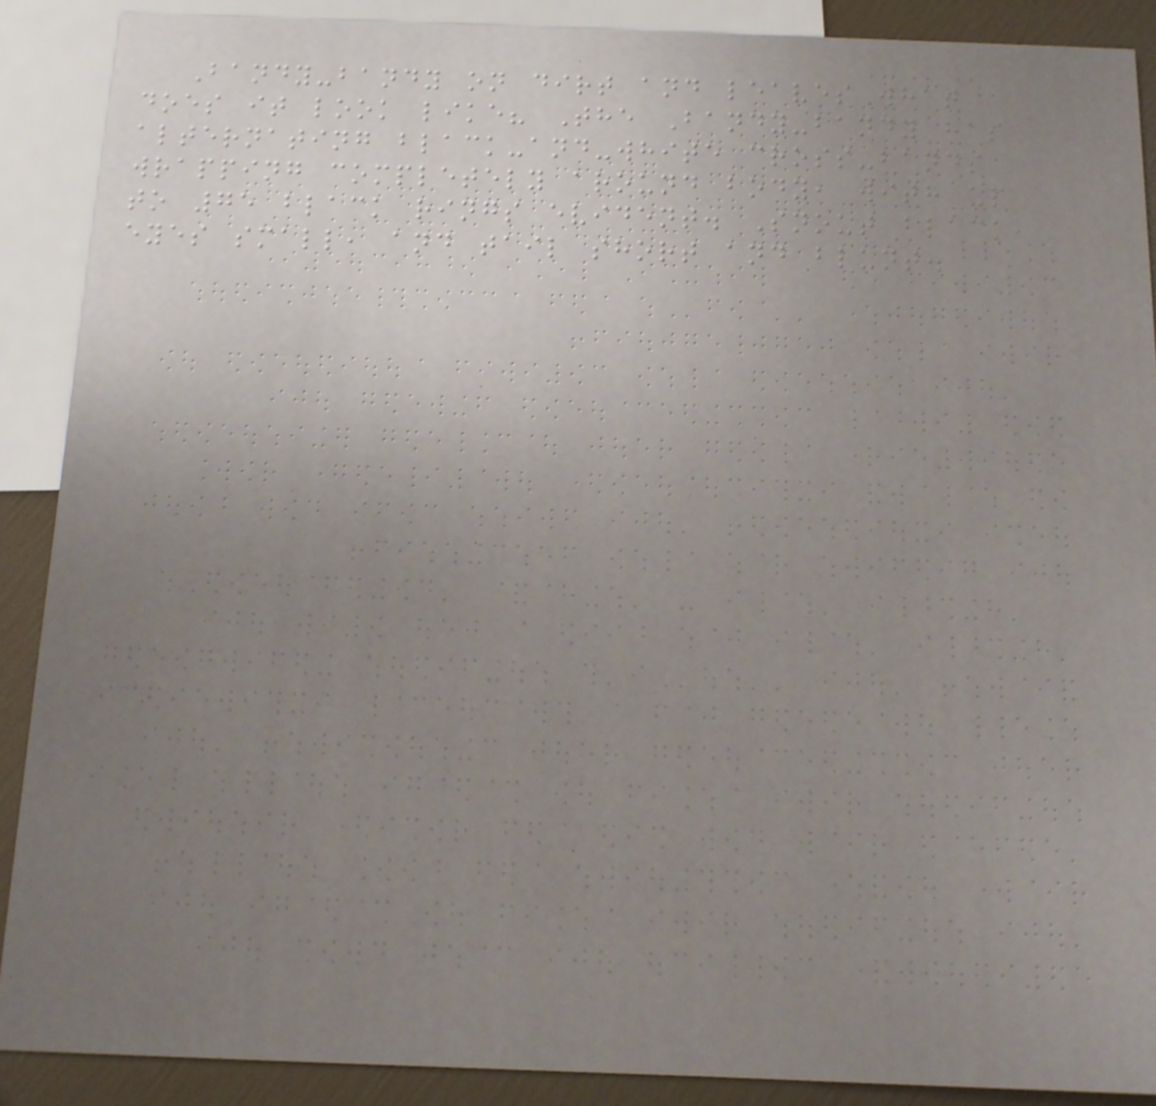Bandy-bandy on dirt and leavesWhat
does it look like? The Bandy-bandy has
alternating black-and-white cross-bands
wrapping completely around body, with up
to 75 black rings evident. Snout black,
eyes small, and tail short and blunt.
